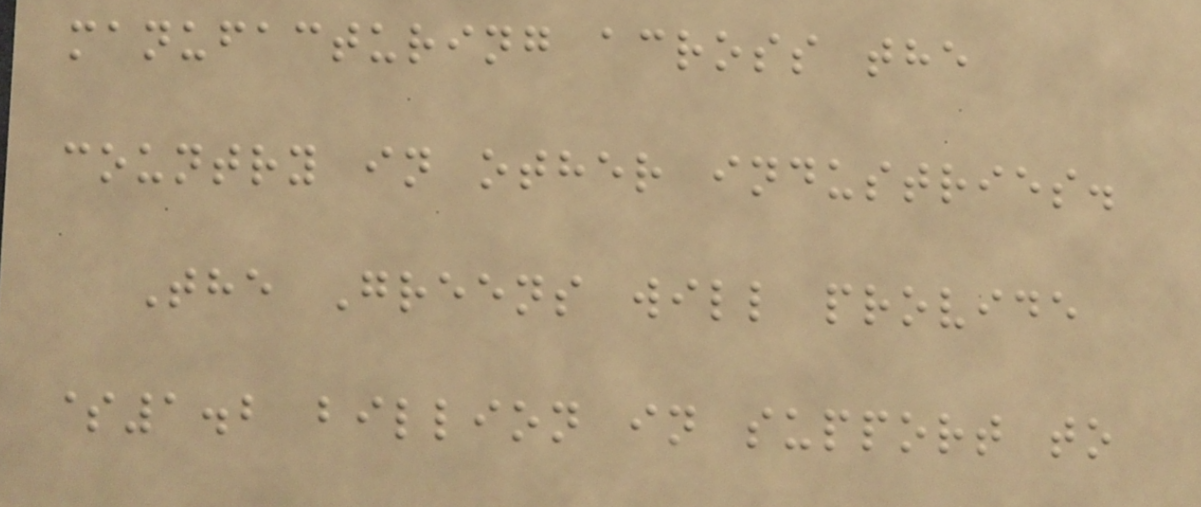manufacturing across the
country in other industries.
The Greens will provide
$1.2 billion in support to
